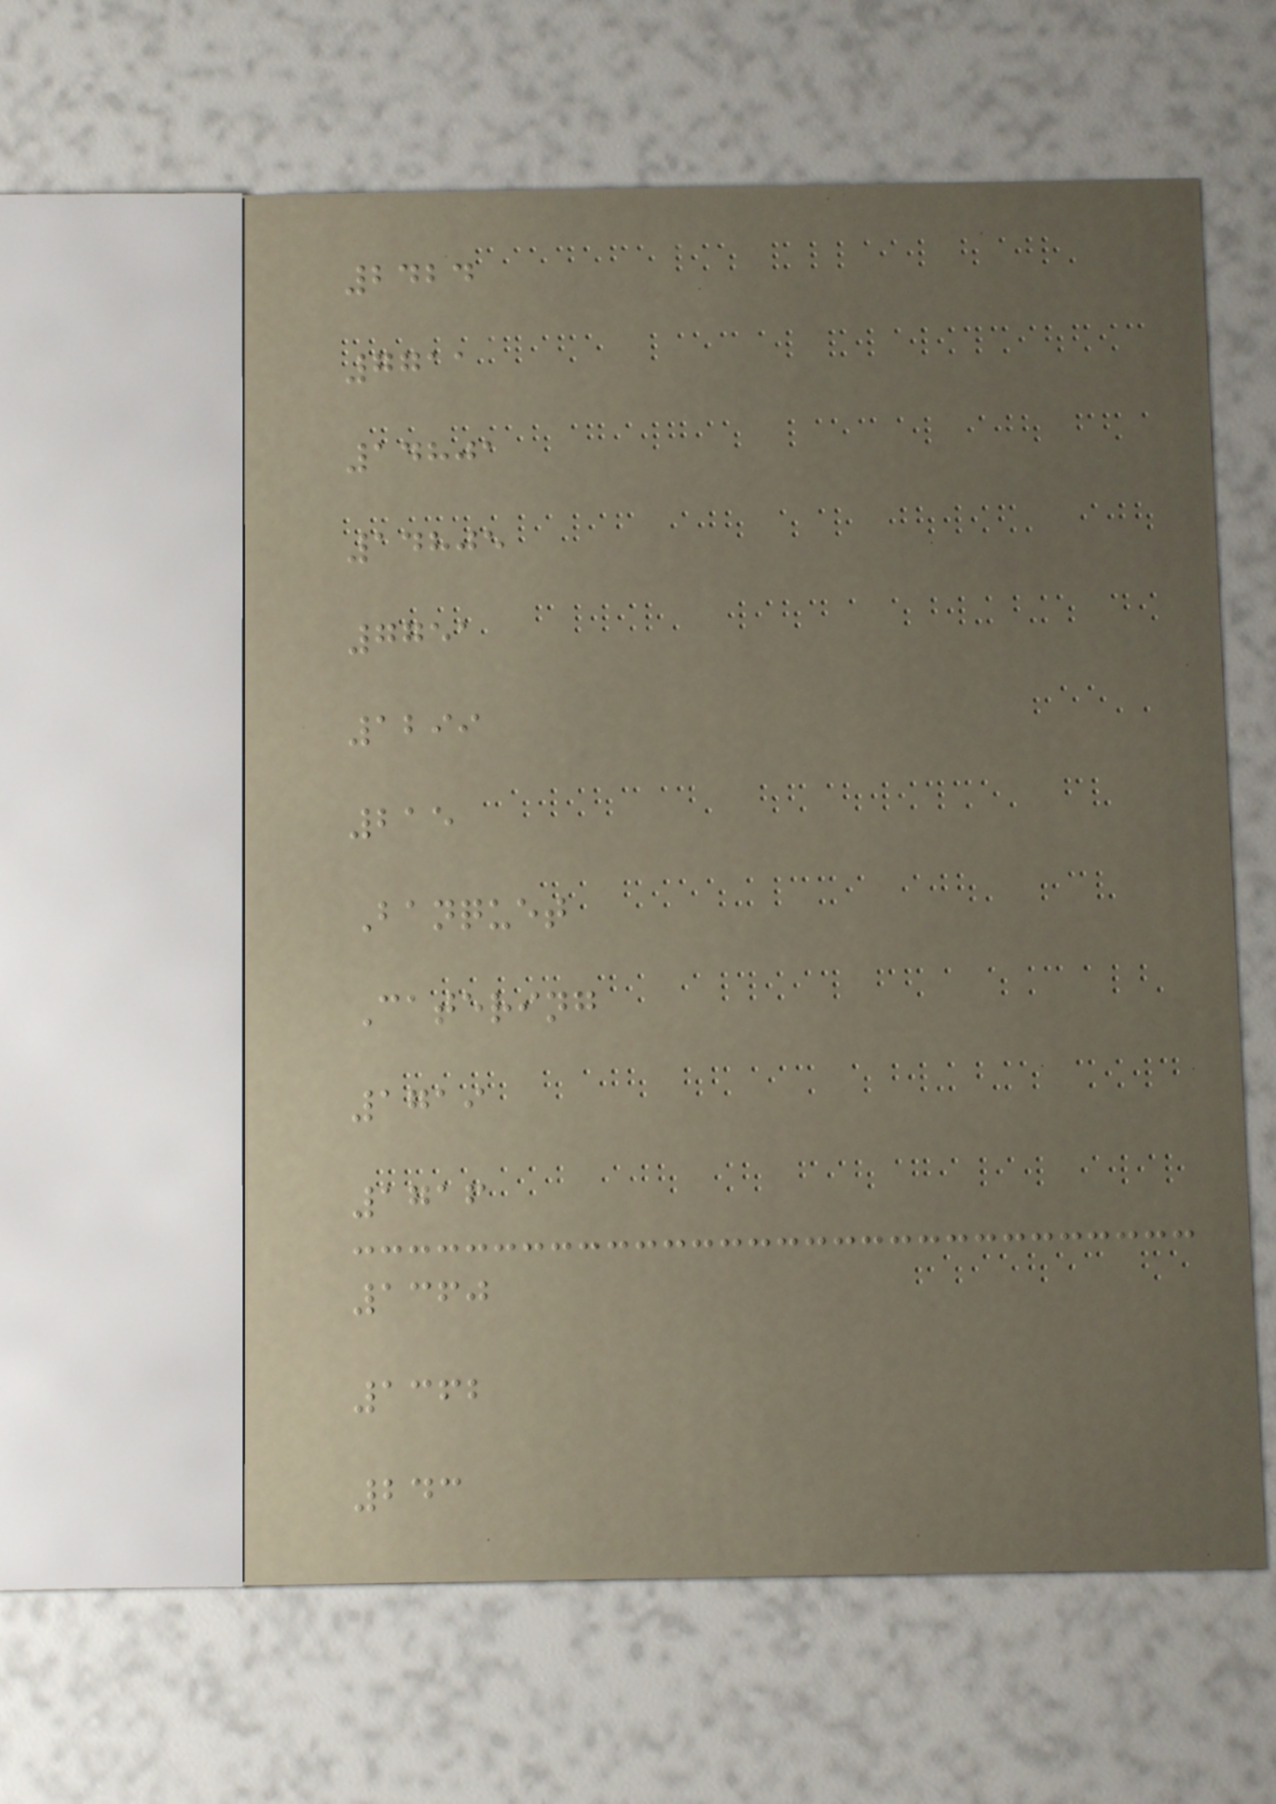2424
7711
14801
14805
7751
1299
215
Banquet
Catering
1719
1716
1360
1362
243
